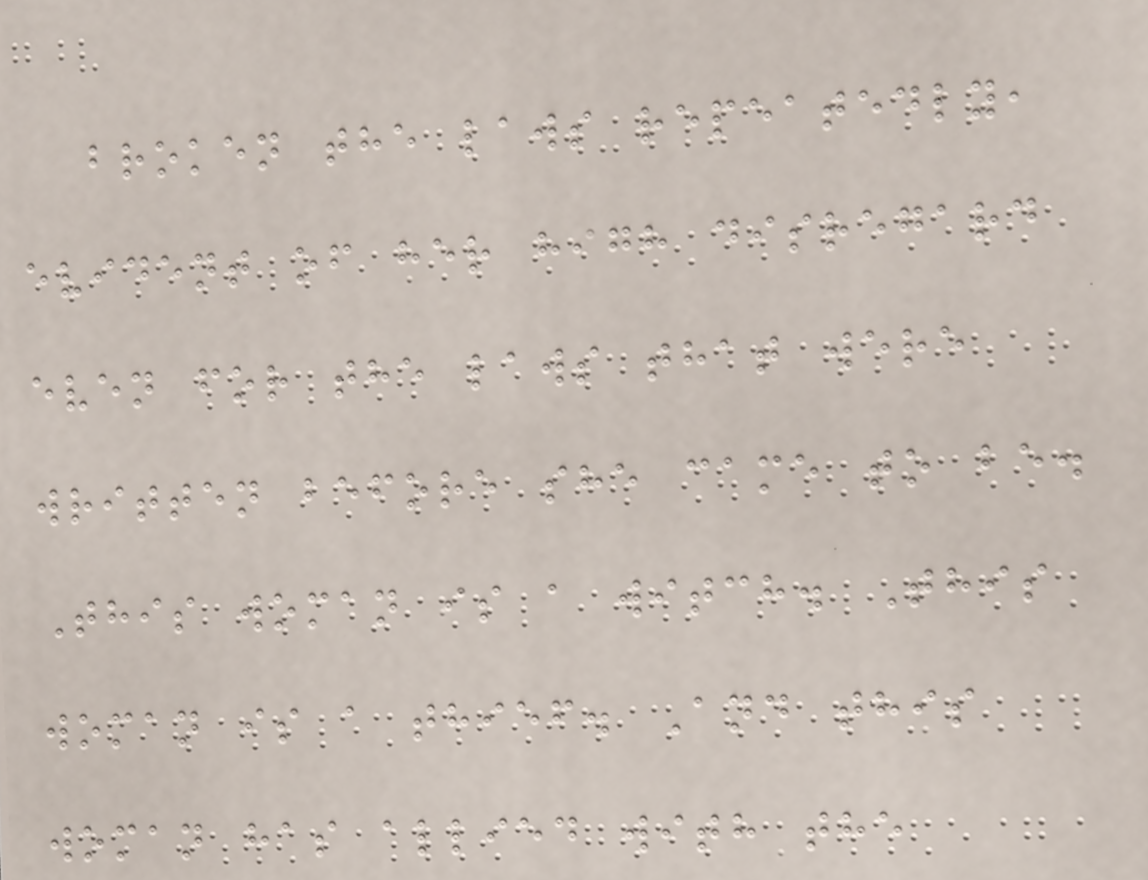broken the laws repeatedly,
evident of her high disregard
even for the laws that were
written before she came to be.
This woman is a witch. This
woman is a thief. And this
woman has allied with the
